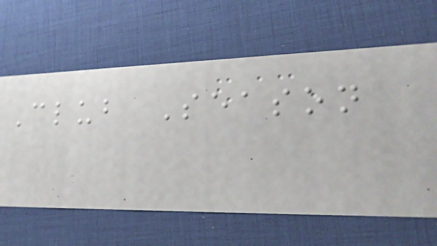Club Season
